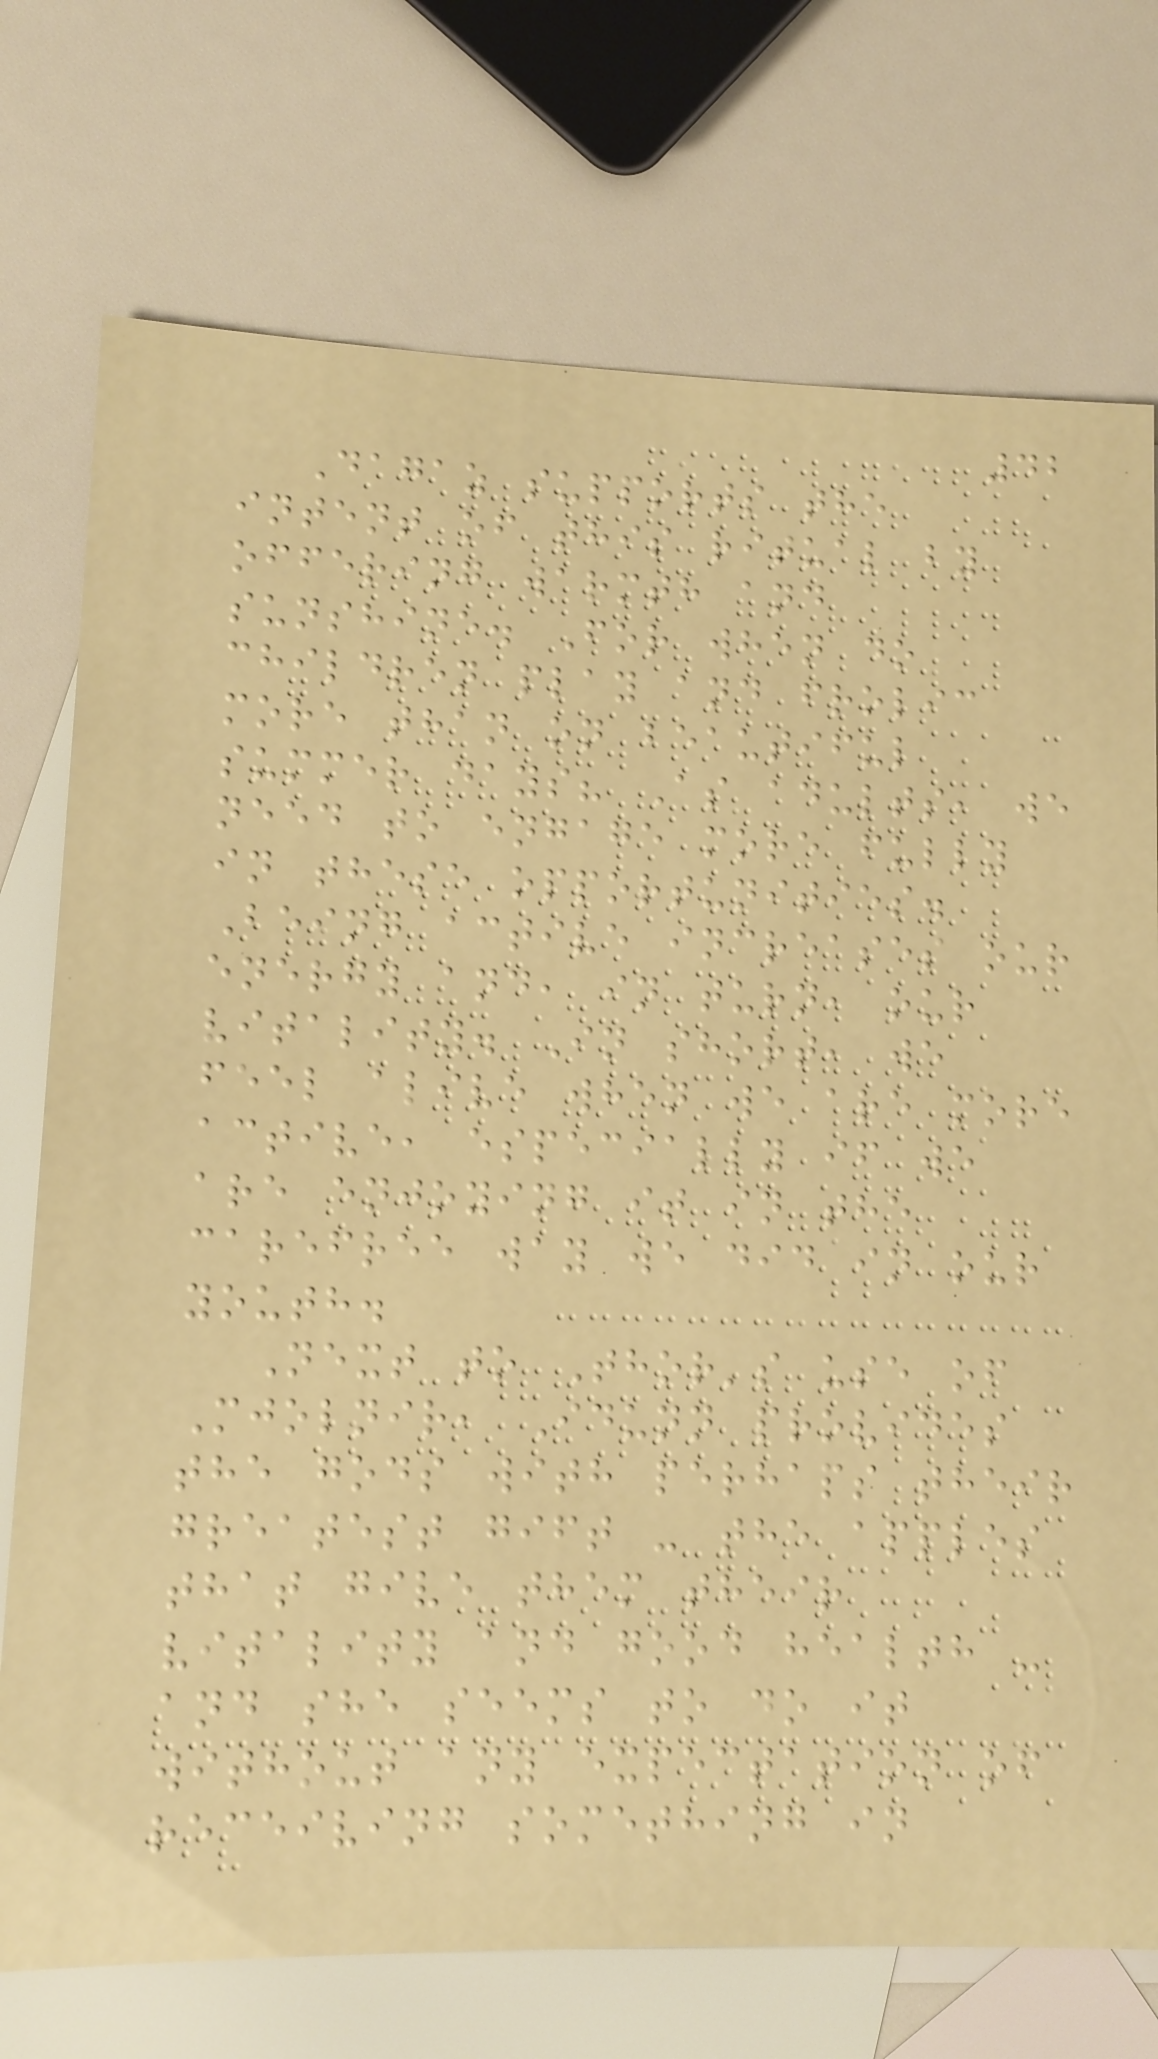42
Dagaz supports the
intent of this ritual by
offering warmth and
sunshine. For when do
children play and frolic
more than on beautiful
summer days? As adults, we
need to engage more fully
in these opportunities.
Being active increases our
energy and, in turn, our
vitality. In short, we
feel alive when we are more
active, especially if we
are enjoying it in the
carefree way we did in our
youth.
Next to Thor's use of
Mjolnir, Idunn provides
the gods with perhaps their
greatest gift - the apples
that give them their
vitality and good health -
and she seems to do it
without any expectation of
receiving something in
